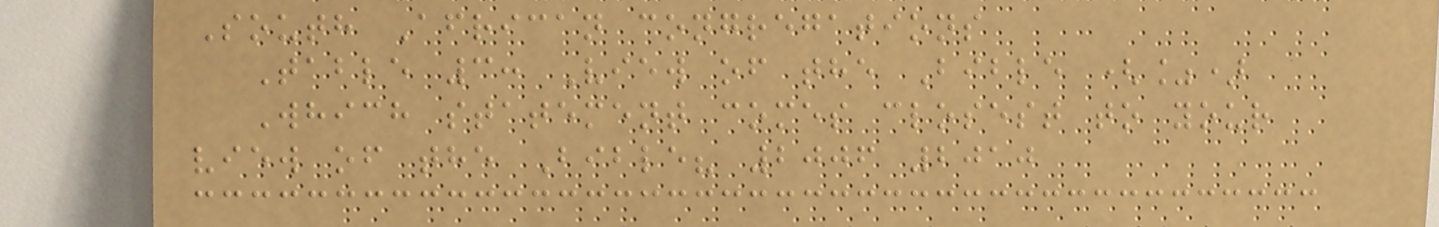South African congregations
Table 3: View of the Bible (%)
Which statement comes closest to your
view of the Bible? 2006 2010
